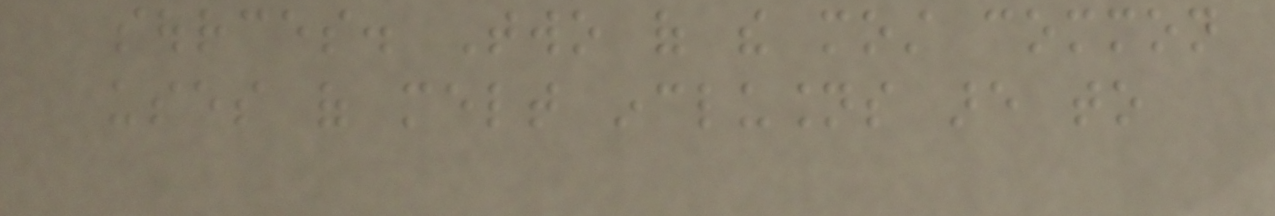sources. Two of the most common
uses of melt inclusions are to
